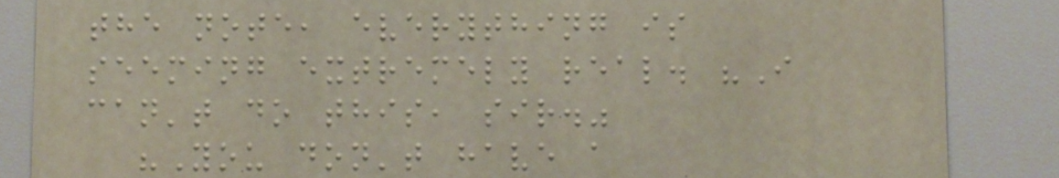the note, everything is
seeming extremely real. "I
can't do this, sir."
"You don't have a
